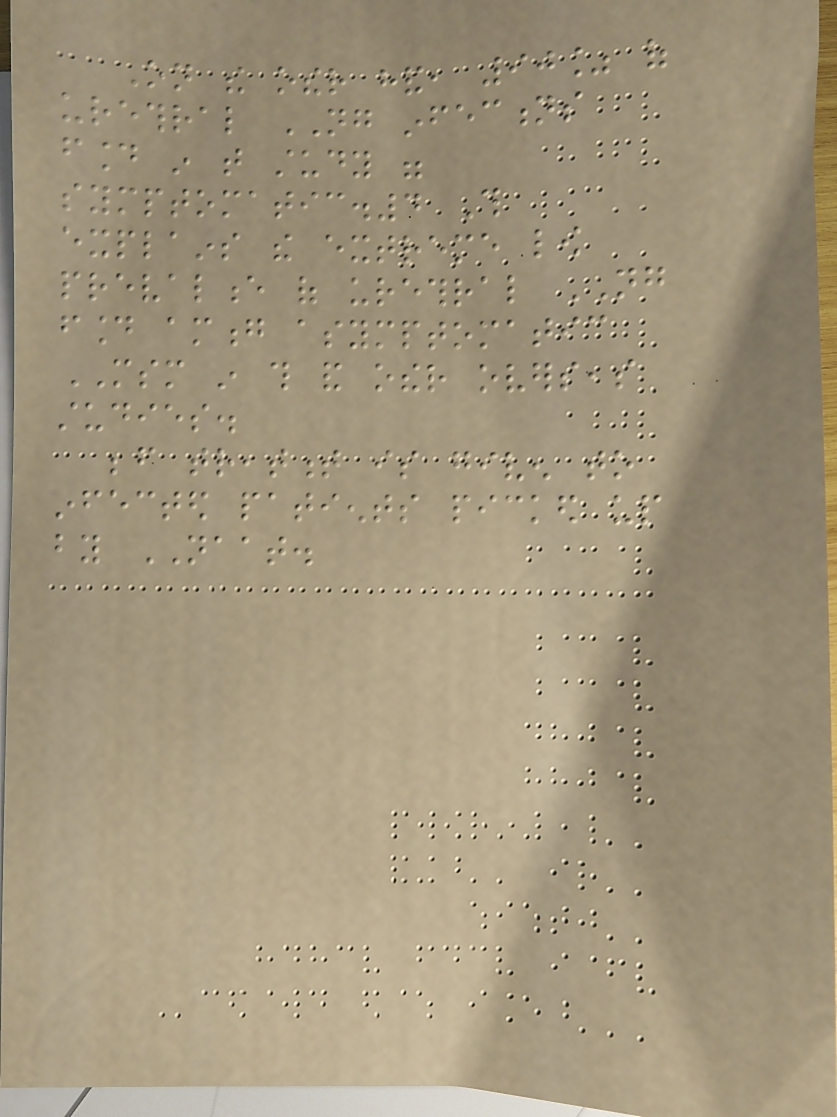On the other hand, 90% of
urethral NG infections
found in that study were
symptomatic.4 This
explains the extreme low
prevalence of urethral NG
found among asymptomatic
MSM in this and other overseas
studies.
before treatment is given to
infected patients picked up
by NAAT.
